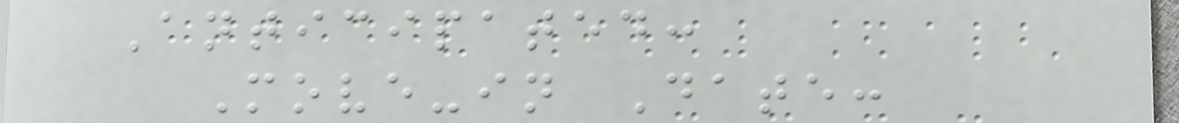Anticipated:
Move-in Date:
